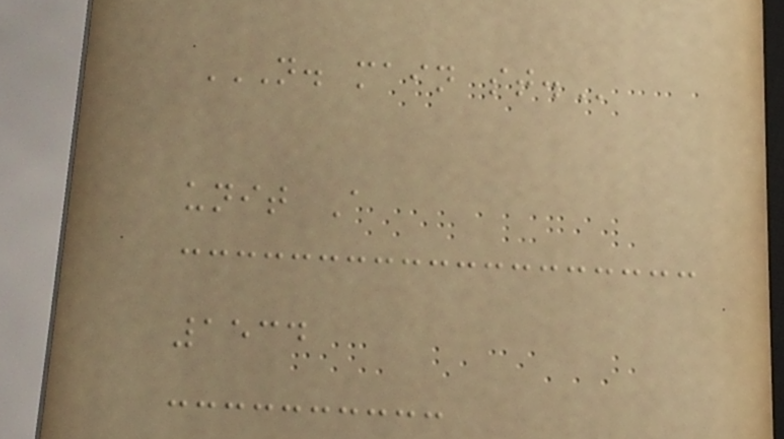N. MAIN ST.
unit A
1534
